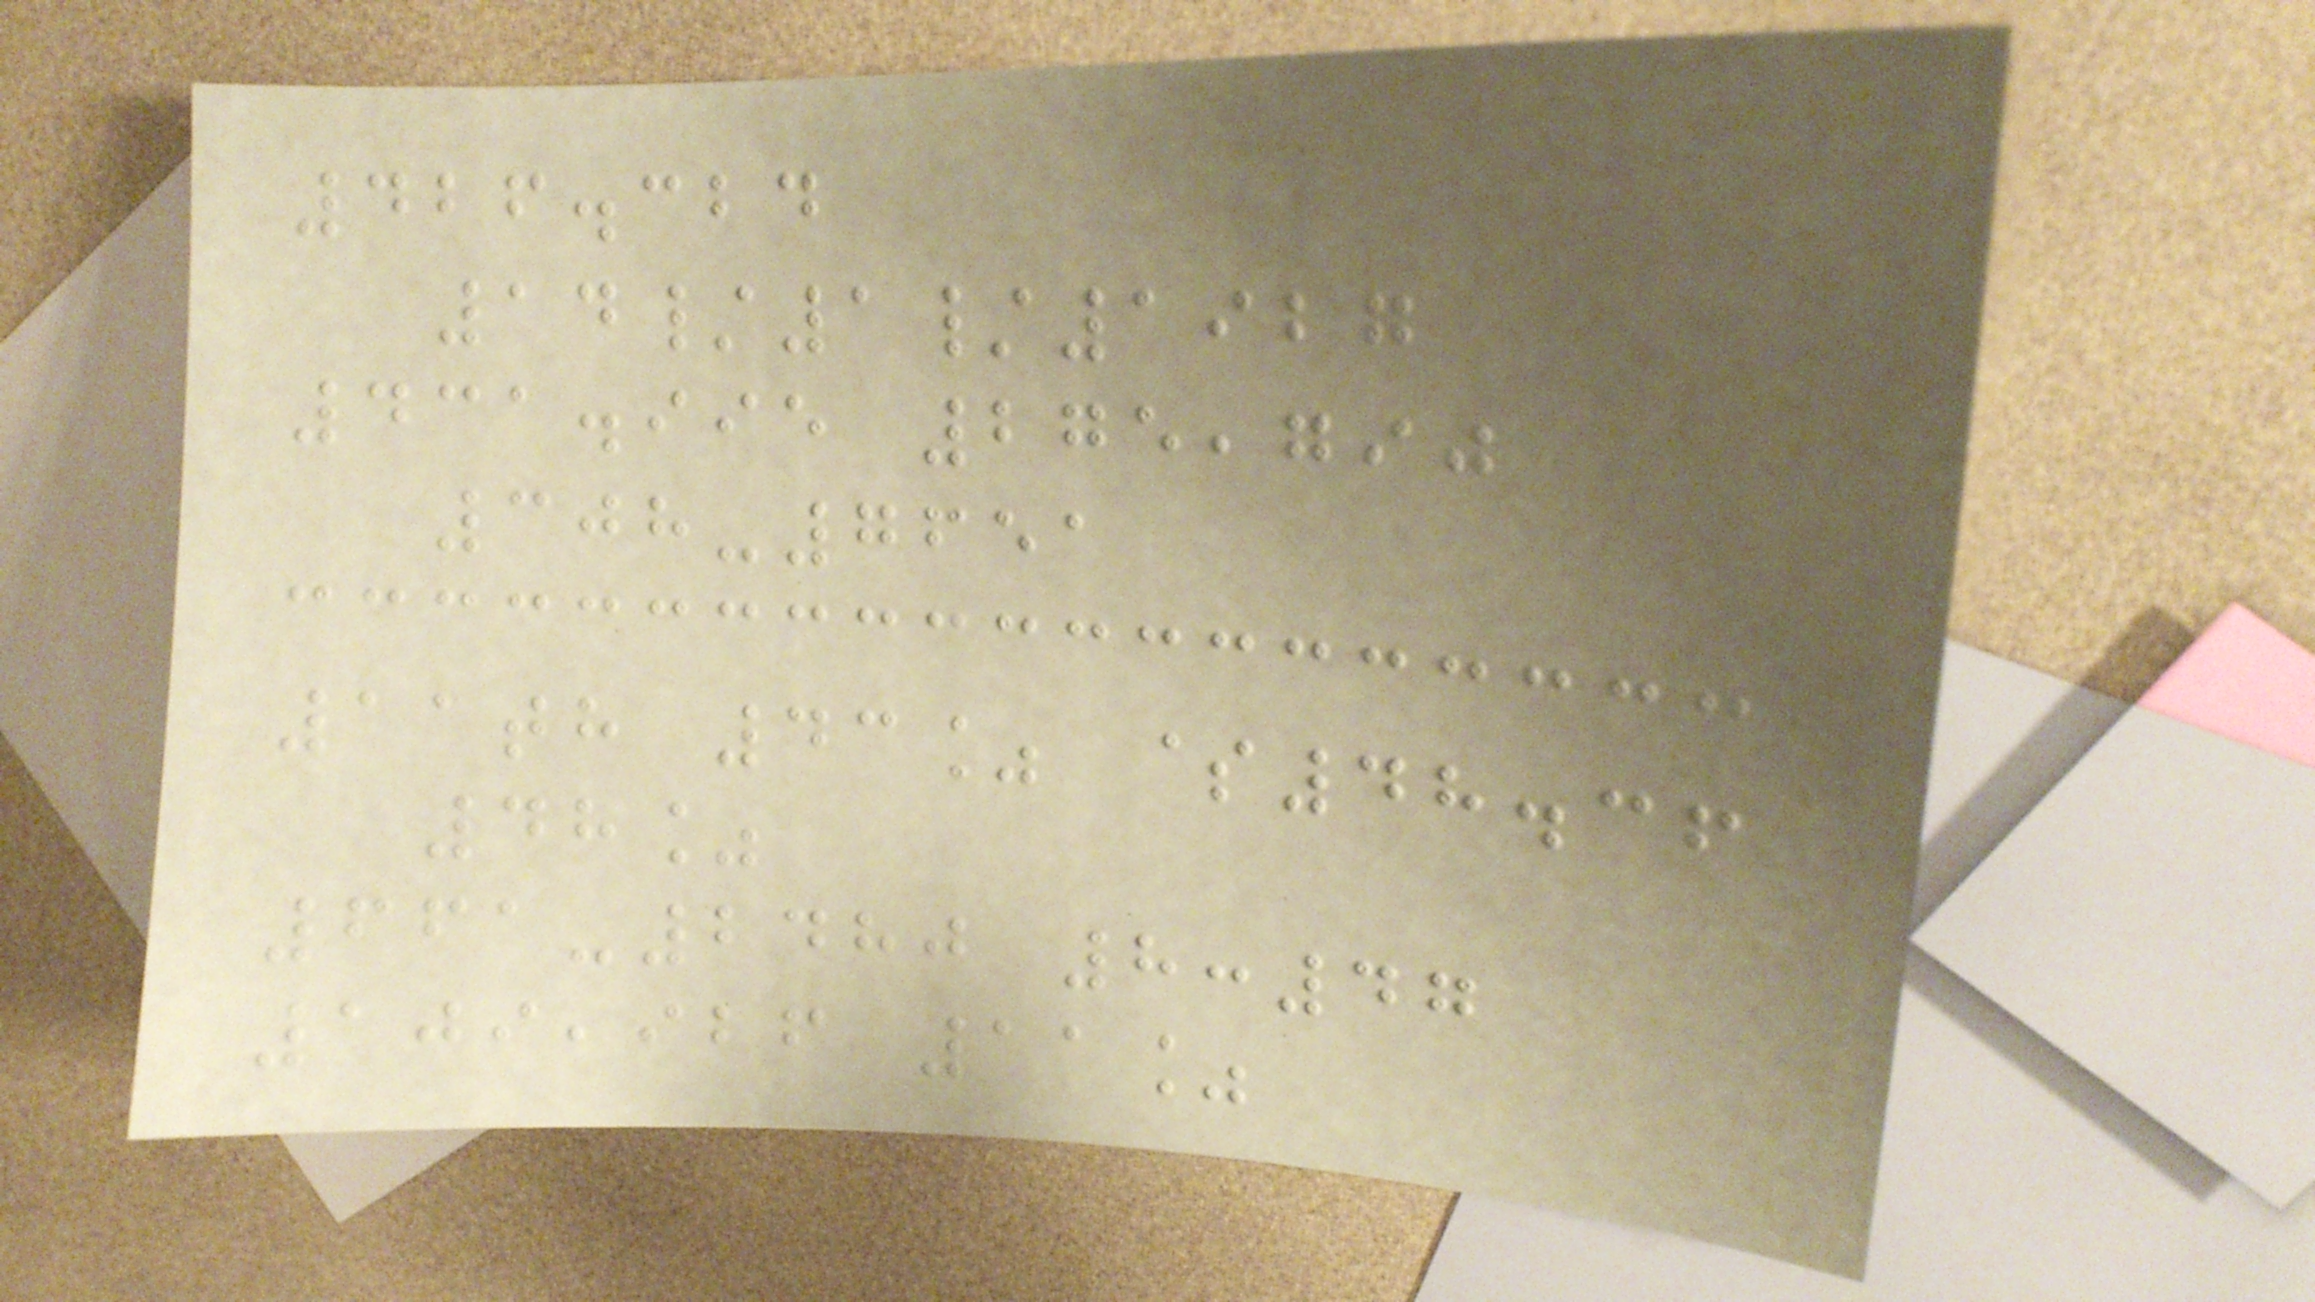426.324
14/1/1927
431.995 275,790
308-7651
11th 43% $48.36
48%
661-2480 8:47
109,926 11%
